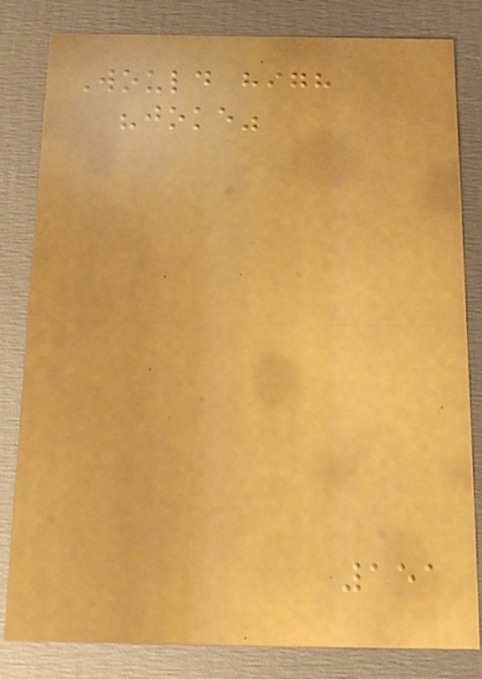Would high
"joke"
151
